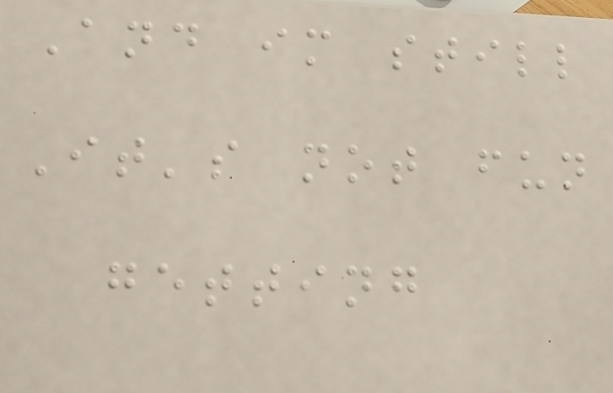And im still
It's not fun
getting
